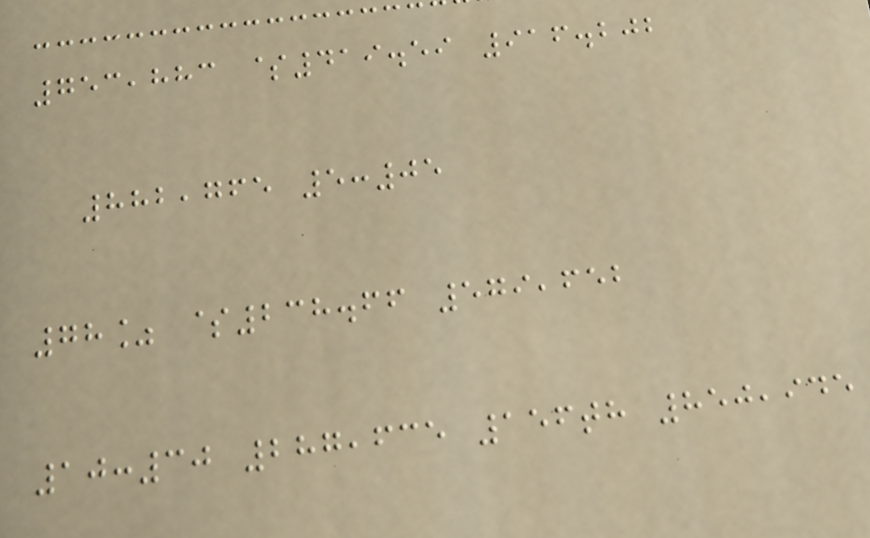753,883 $419.59 916.202
882,765 5:05
78% $238.66 579,652
10:30 287,635 156th 850,945
